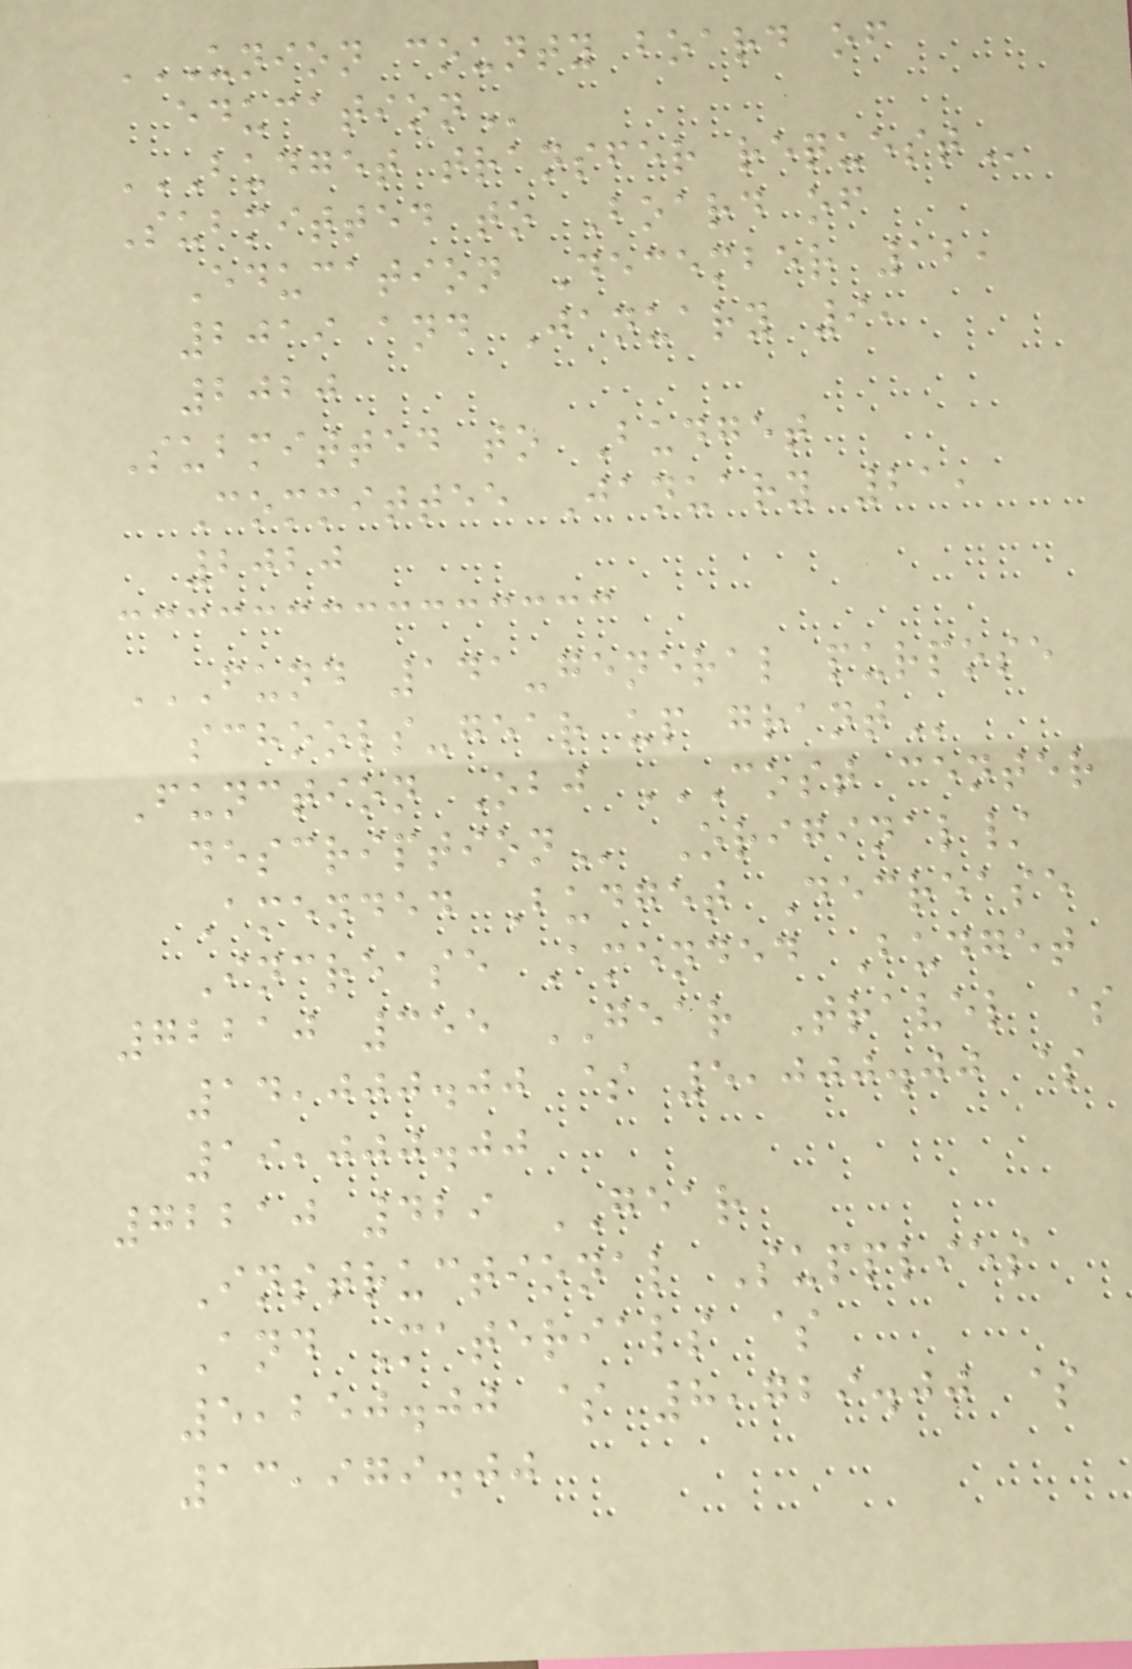UNION COUNTY BOARD OF
EDUCATION
BUDGET TRANSFER REQUEST
Submitted to Board of
Education December 12,
2019 and January 9,
2020
Submitted to Budget
Committee January 21,
2020
FUND 141-GENERAL PURPOSE
SCHOOLS-GEAR UP GRANT
Function Obj COST CENTER
DESCRIPTION Original/
Amended Budget Decrease
Increase Amended Budget
72210 355 GEAR Travel $
14,000.00 $ 5,000.00 $
19,000.00
72210 429 GEAR
Instructional Supplies
And Materials $
5,250.00 $ 8,729.00 $
13,979.00
